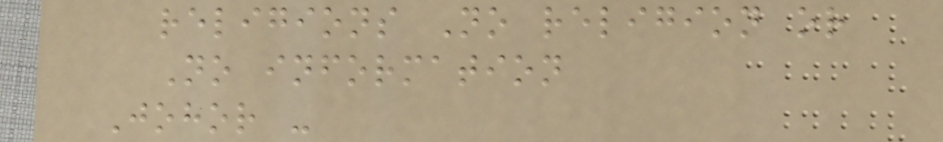religions No religion or
No information
Johor -
